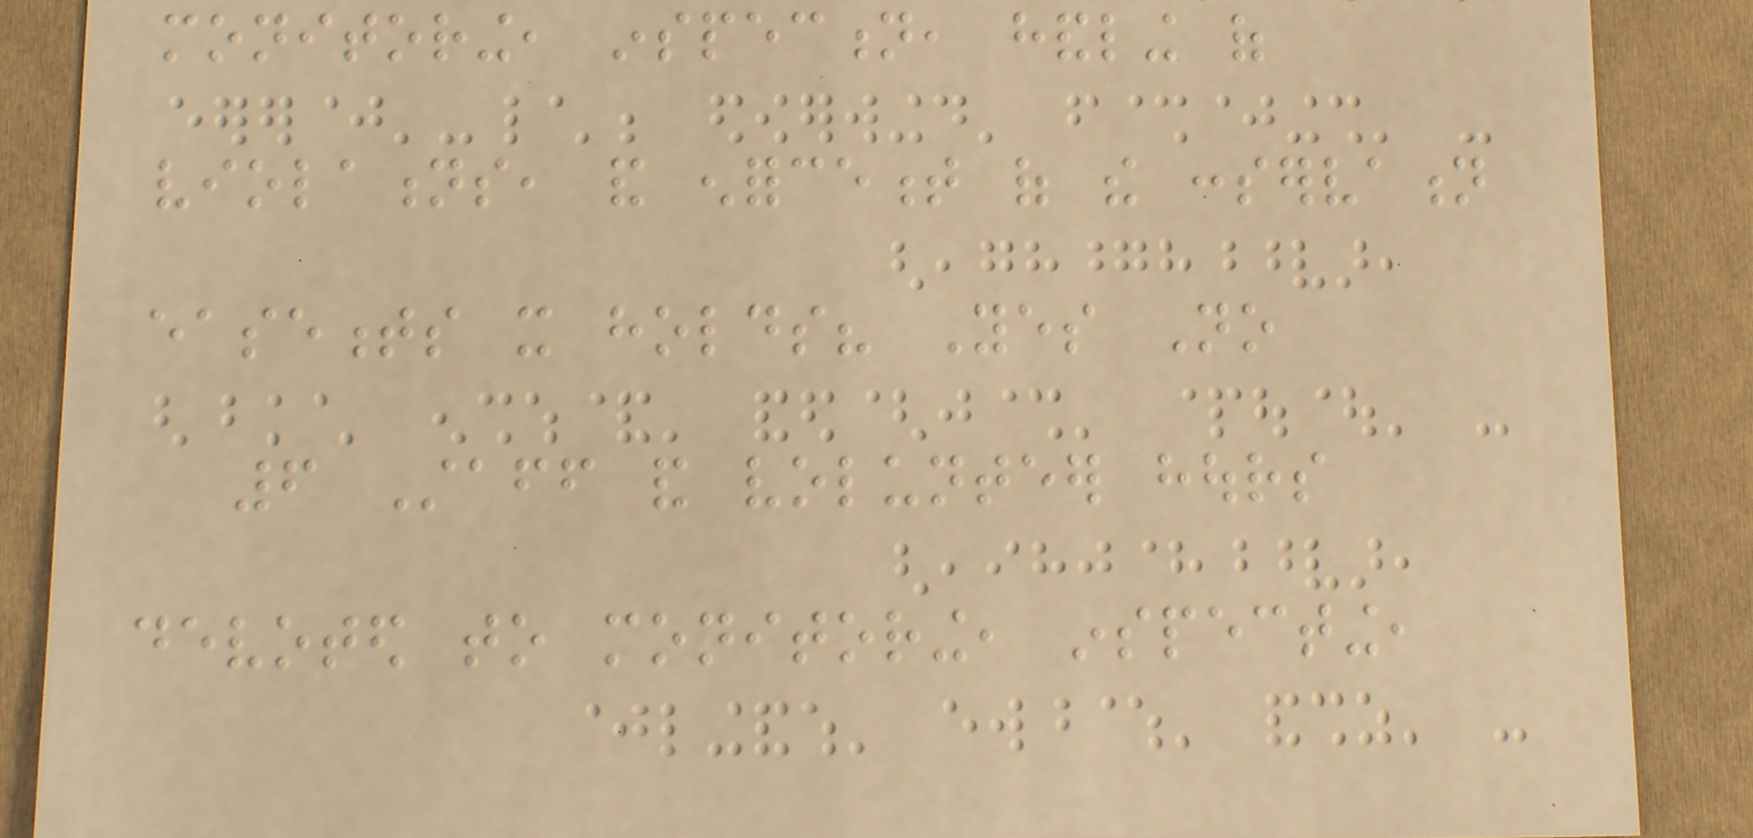monitoring, inspection, handling of
violations, and enforcement of the conservation
easements it holds? Yes No
6 Staff and volunteer hours
devoted to monitoring, inspecting,
